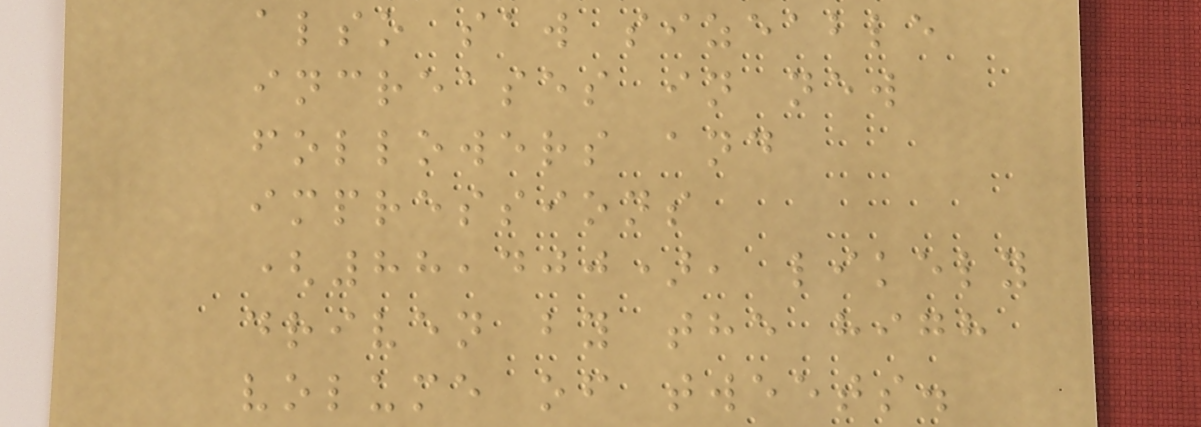also saw sizeable
increases in new
followers and
impressions
(88,400), likely
driven by the high
volume of tweets.
